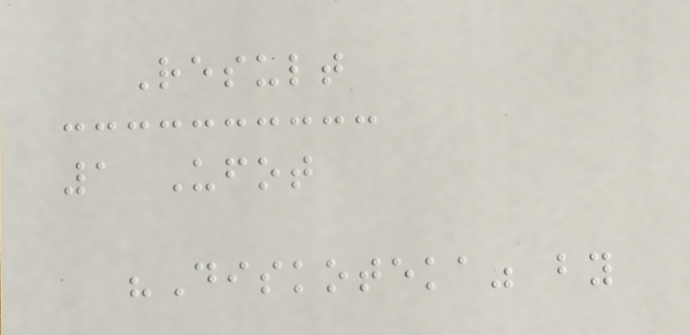Result
1 Ufot
"Diskoteka" by
